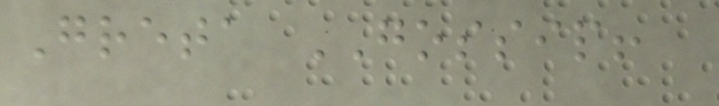Greta GOSSIP!
